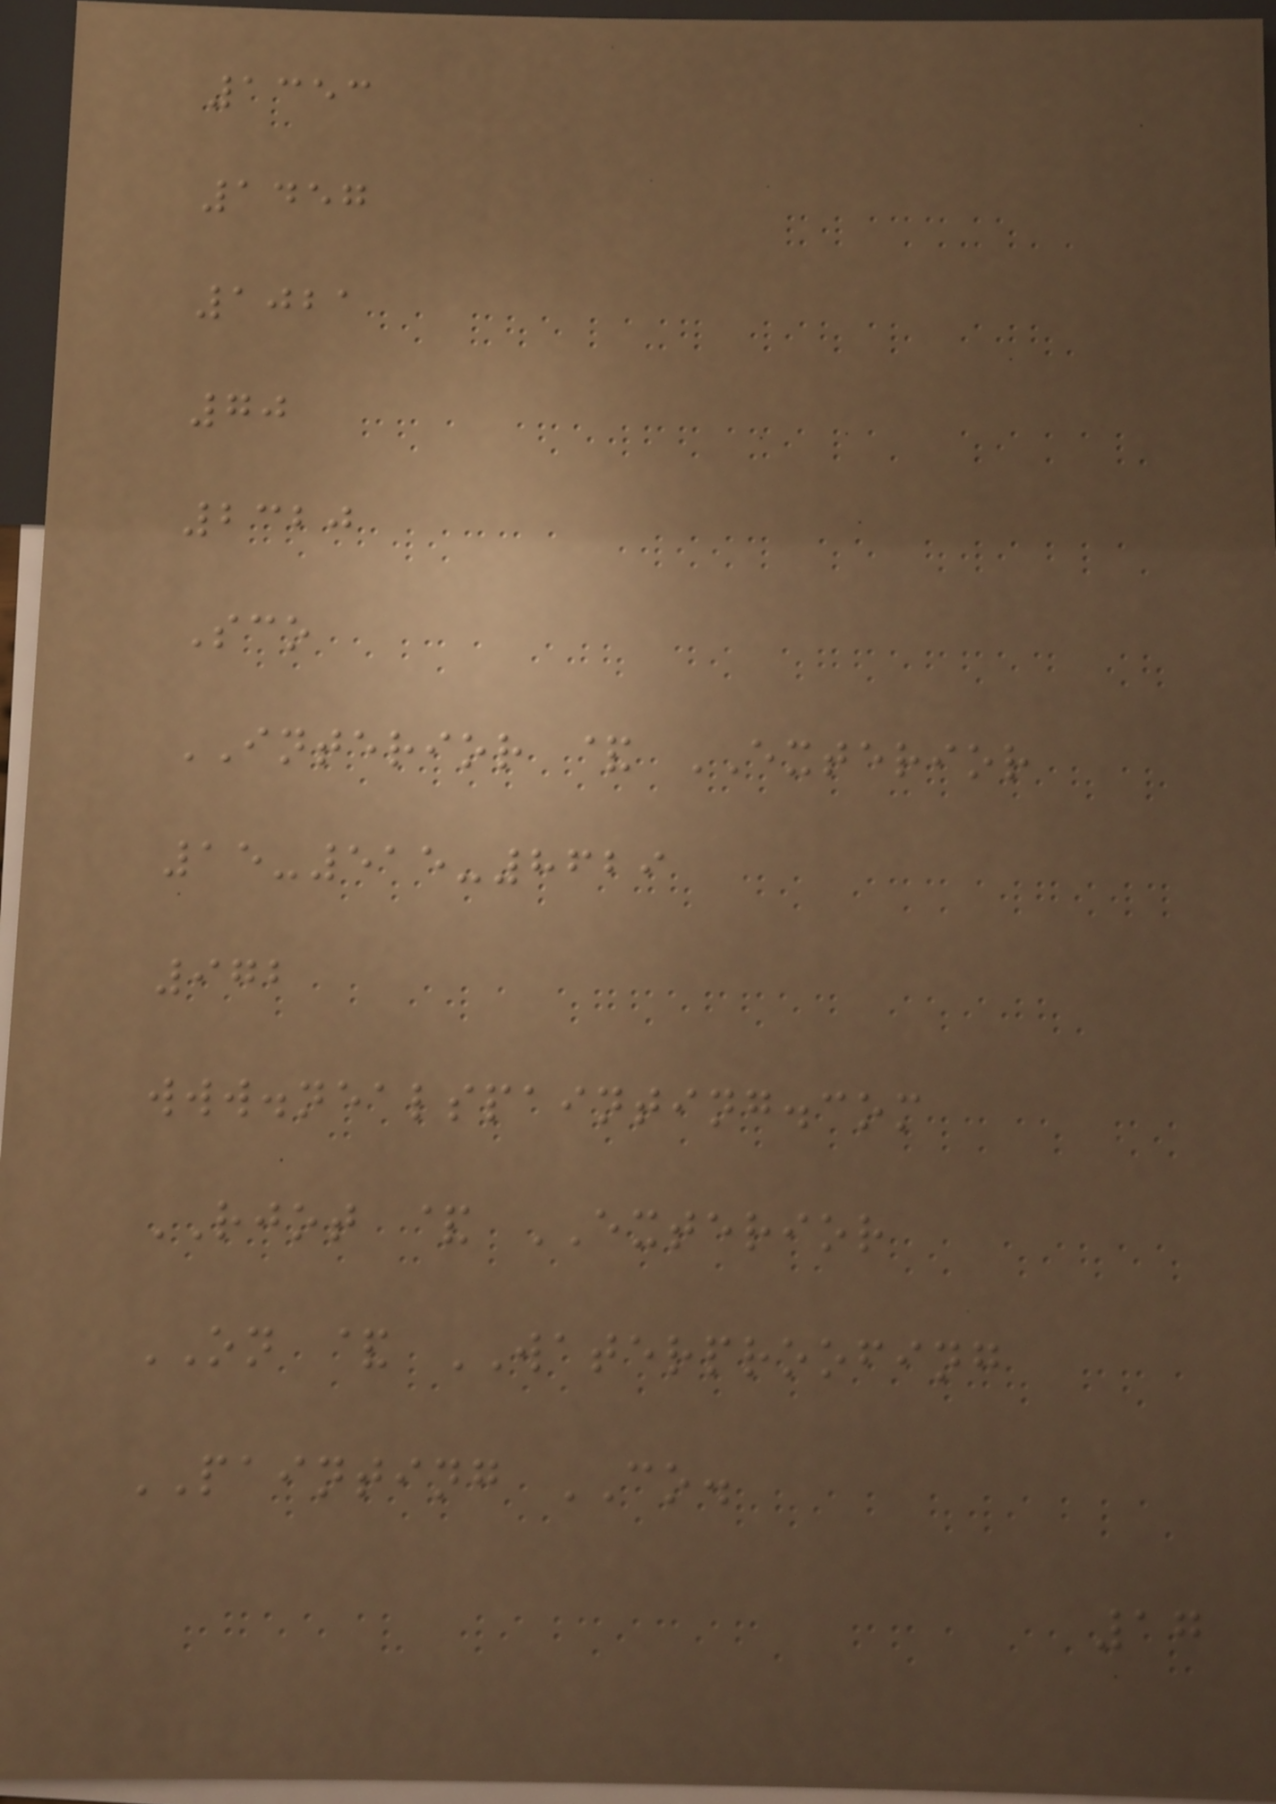1353
1457
1021
70
2320
Sco
INTERIOR & EXTERIOR
15-515-8629
972
www.nealspainting.com
RJOT & EXTERIOR
ON & WATERPROOFING
PAINTING CO.
17
